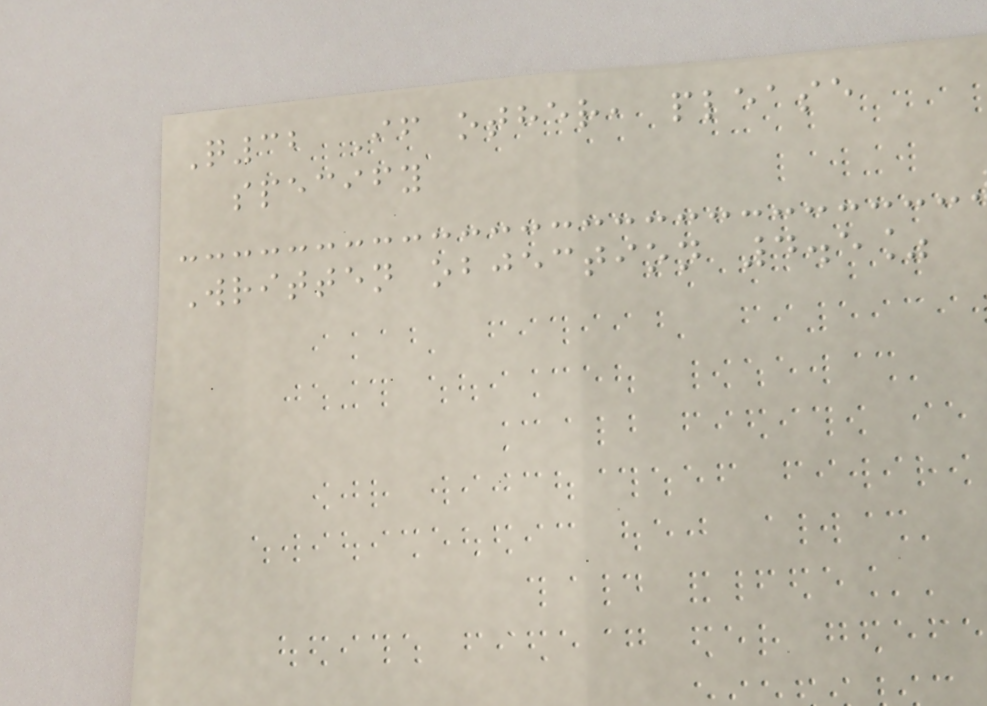Q32 If other, please
specify
Written objection 4.5%
